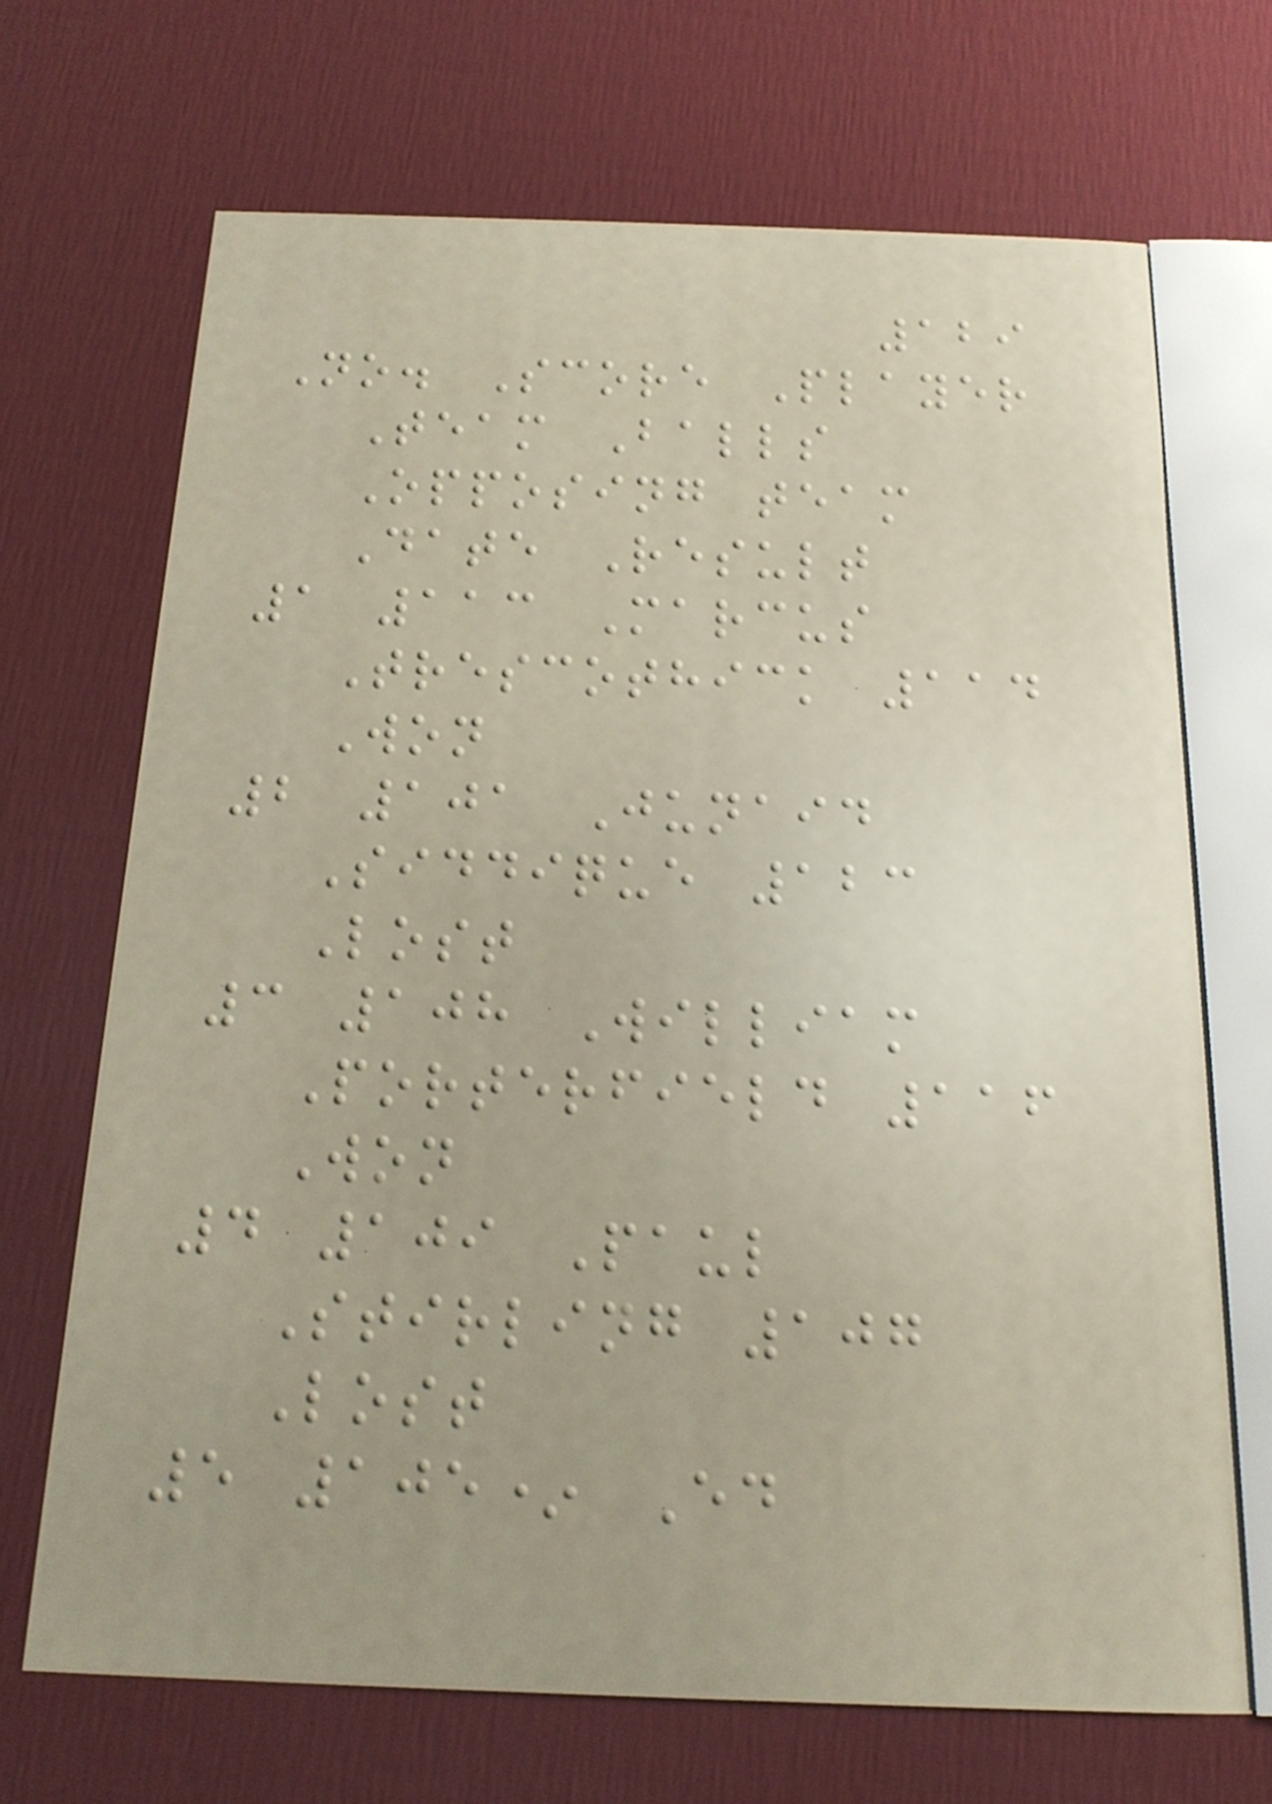129
No. Score Player
Team Balls
Opposing team
Date Result
1 113 Marcus
Trescothick 114
Won
2 101 Junaid
Siddique 123
Lost
3 108 William
Porterfield 116
Won
4 109 Paul
Stirling 107
Lost
5 105* Ed
